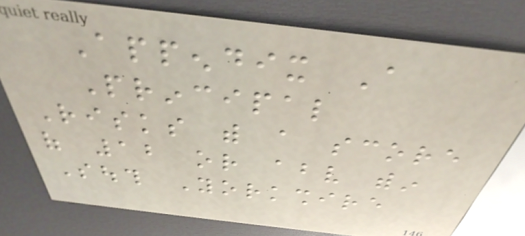Appendix A
Principal
Risks with a score
of 12 or above within
South Yorkshire
